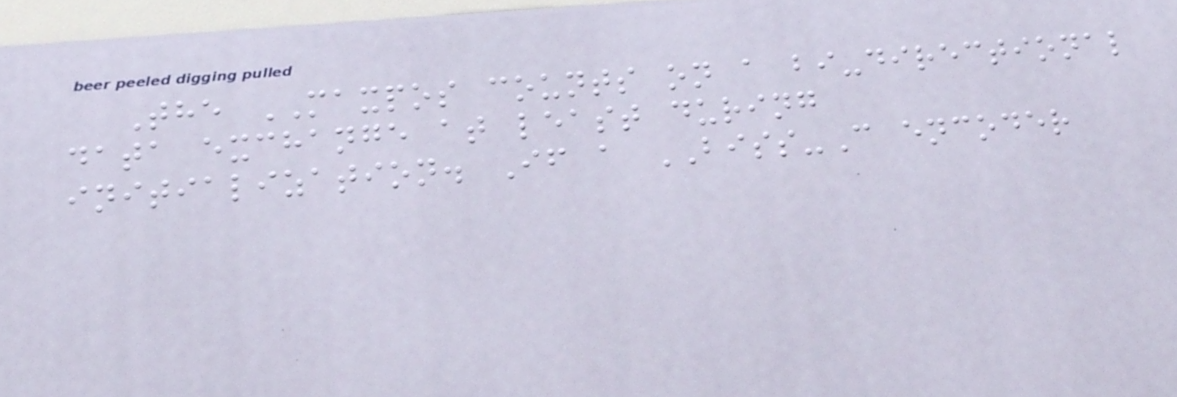The MAXPOS counts on a bi-directional
data exchange at least during
initialization. If a BISS-C encoder
